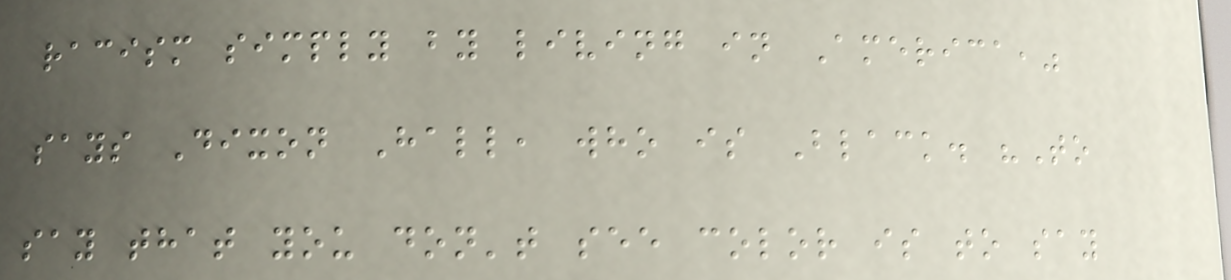racism simply by living in America,"
says Dixon Hall, who is Black. "To
say that you don't see color is to say
